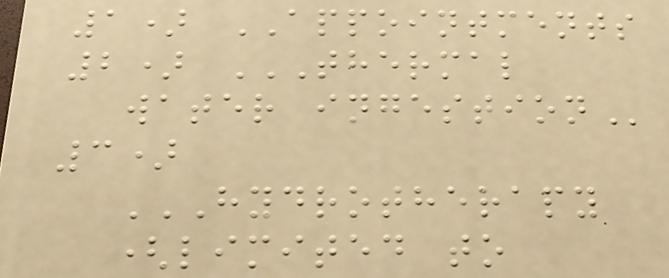1) APPOINTMENTS
2) THERMAL
WATER INGESTION
3)
HYDROTHERAPY
(LIMITED TO
